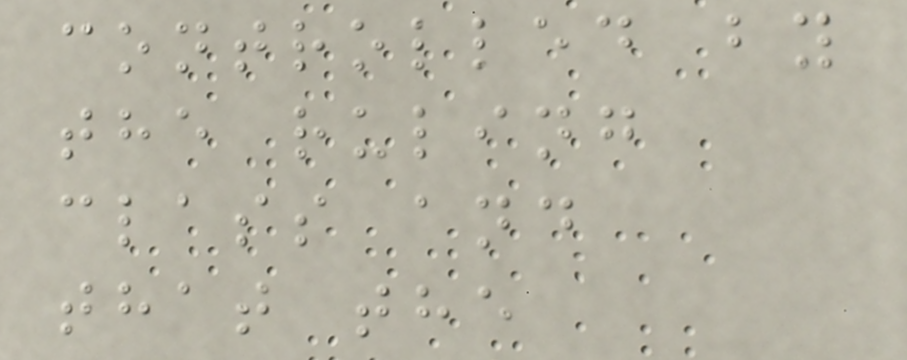controlled by
the ruling
class and
that the
